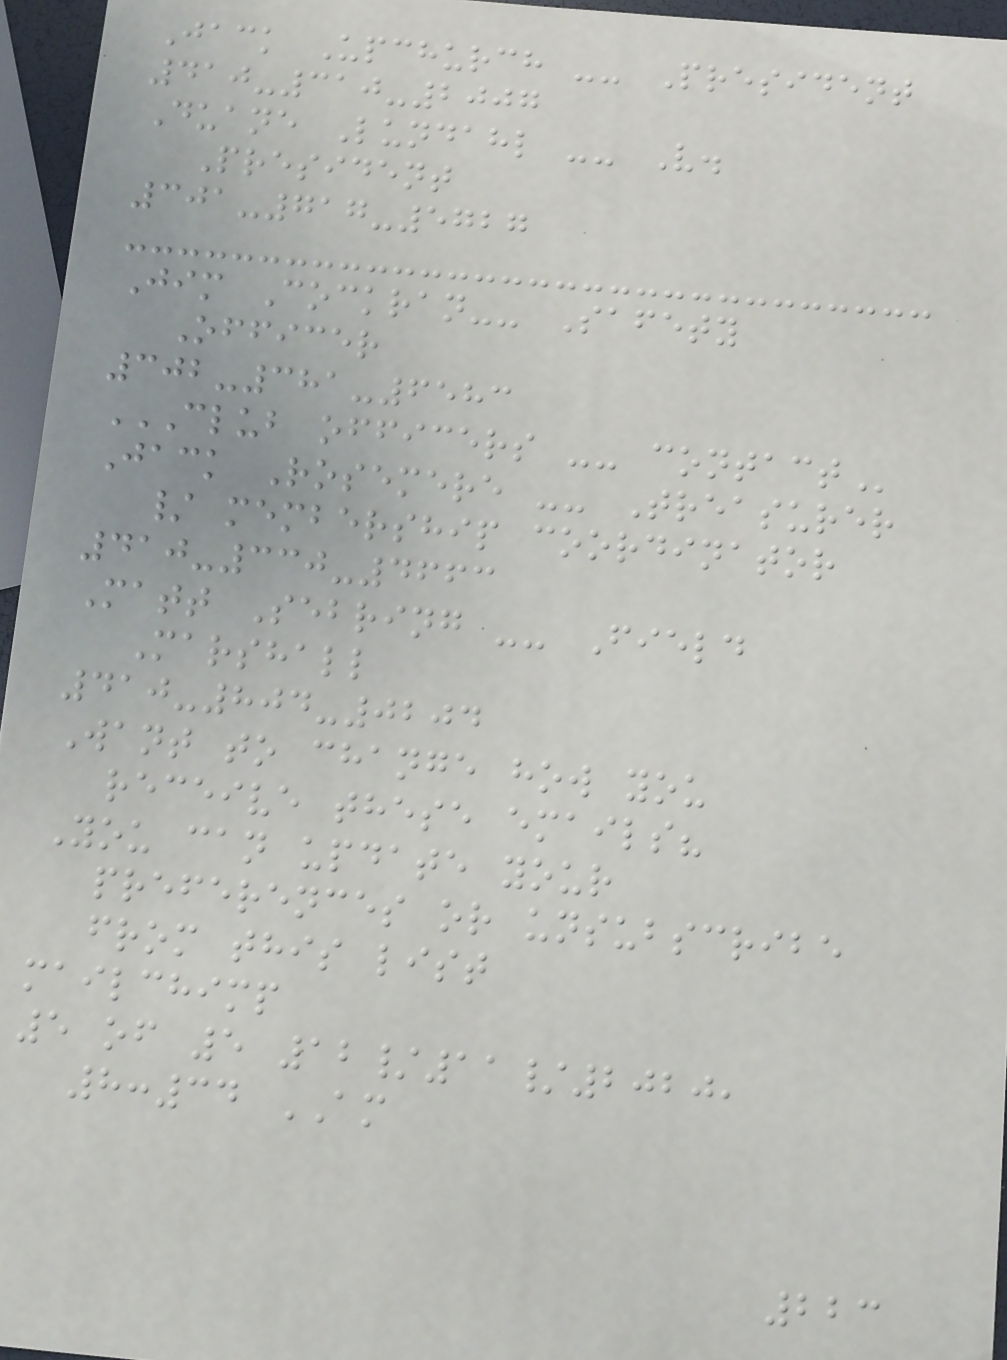Jack Upchurch -- President
410-310-2007
Duane Lundahl -- V.
President
301-717-5727
Jim Cockran-- Safety
Officer
302-381-6583
CLUB OFFICERS -- CONTACT
Jack Rosemere -- Treasurer
/ membership coordinator
410-330-4663
Matt Sebring -- Field
Marshall
410-804-0204
Want to change how you
receive these emails?
You can update your
preferences or unsubscribe
from this list
mailchimp
5 of 5 12/11/2020,
8:34 AM
223
